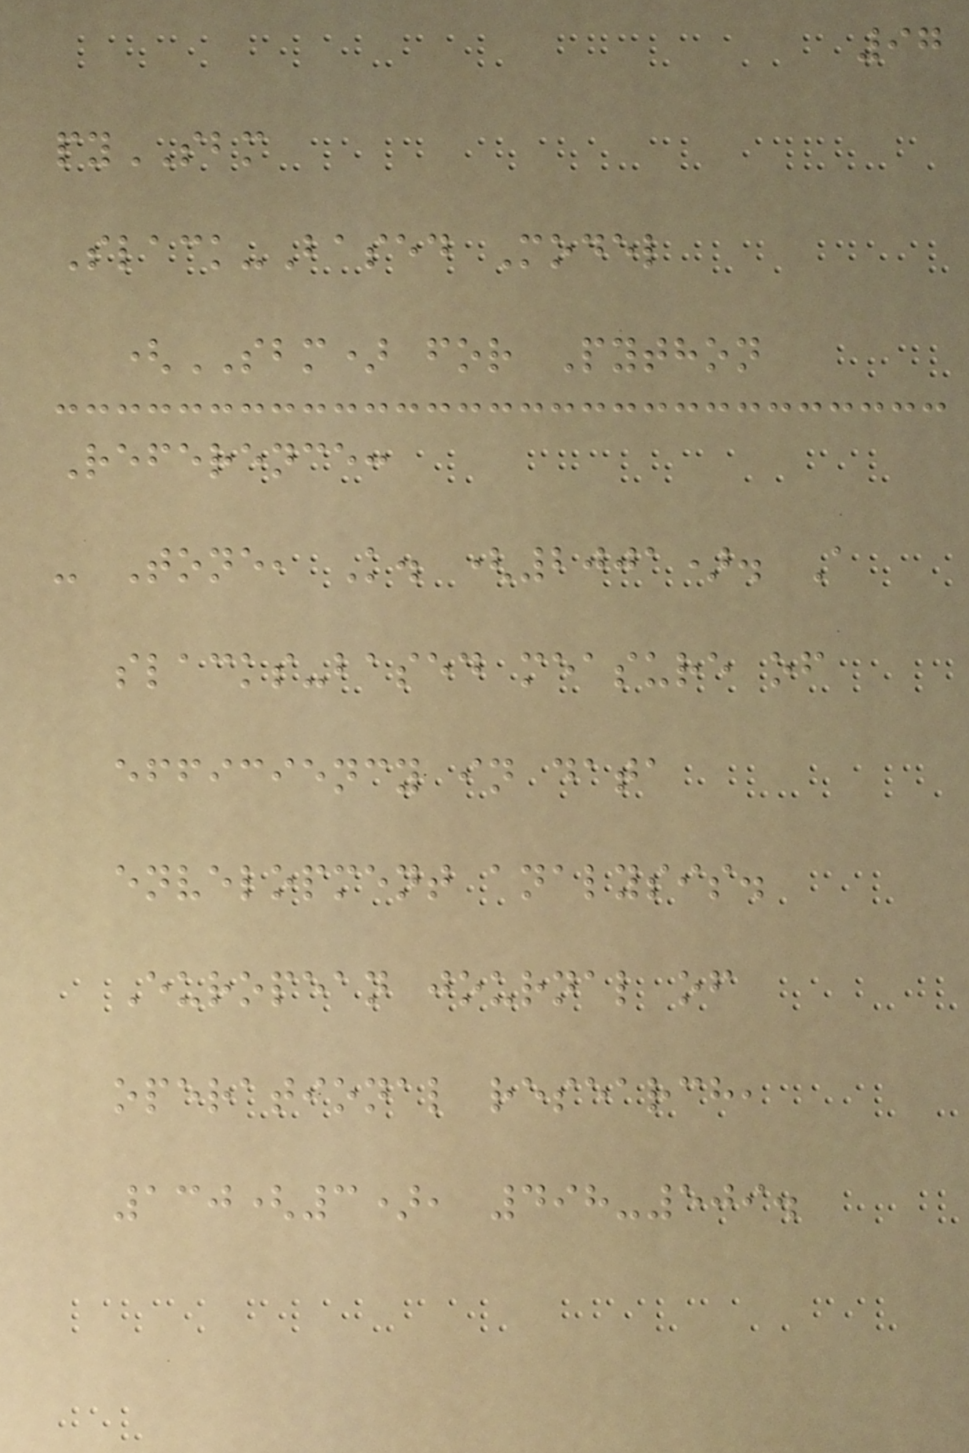97
pySBM
Slack-Based Model
(SBM) for Python
Reference:
- Tone, K. (2001). A
slacks-based measure of
efficiency in data
envelopment analysis.
European journal of
operational research,
130(3), 498-509.
